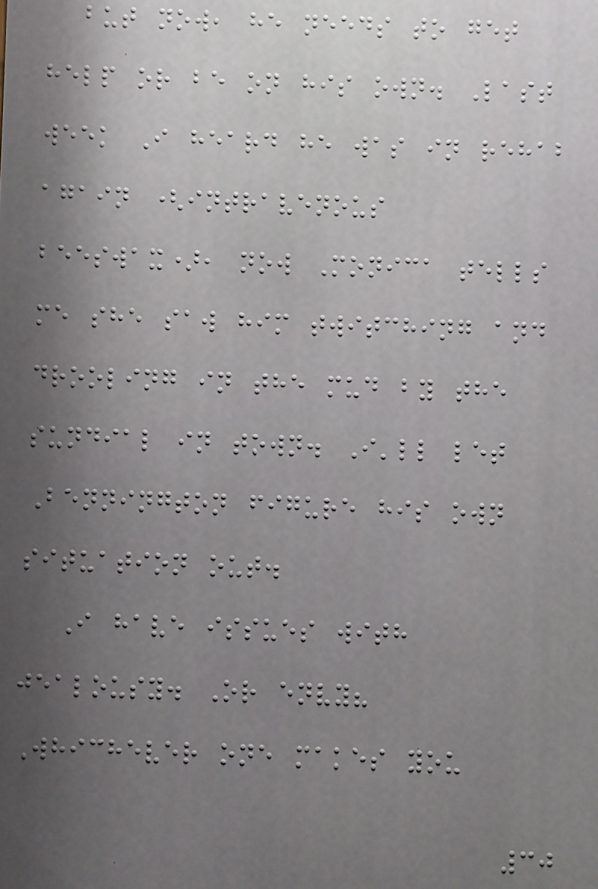but now, he needs to get
help or be on his own. Last
week I heard he was in rehab
again (intravenous
beeswax), now Monica tells
me she saw him twitching and
drooling in the mud by the
sundial in town. I'll let
Bennington figure his own
situation out.
I have issues with
jealousy. Or envy?
Whichever one makes you
30
